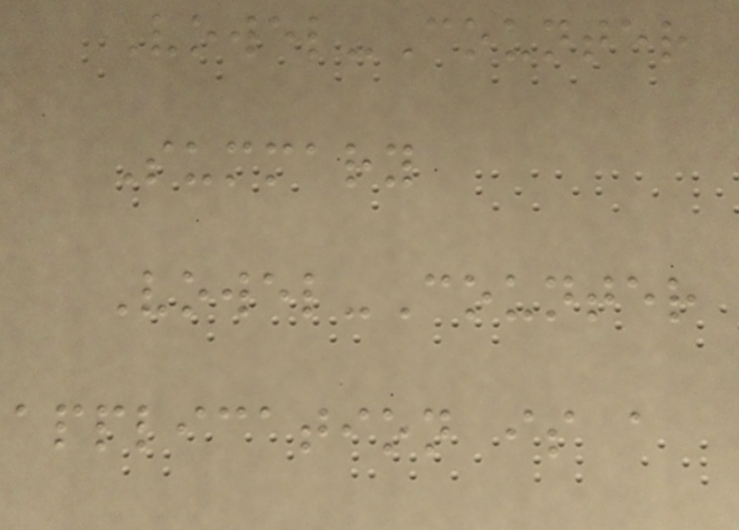Vowel-Counter
Summary
Vowel-Counter
application is a
